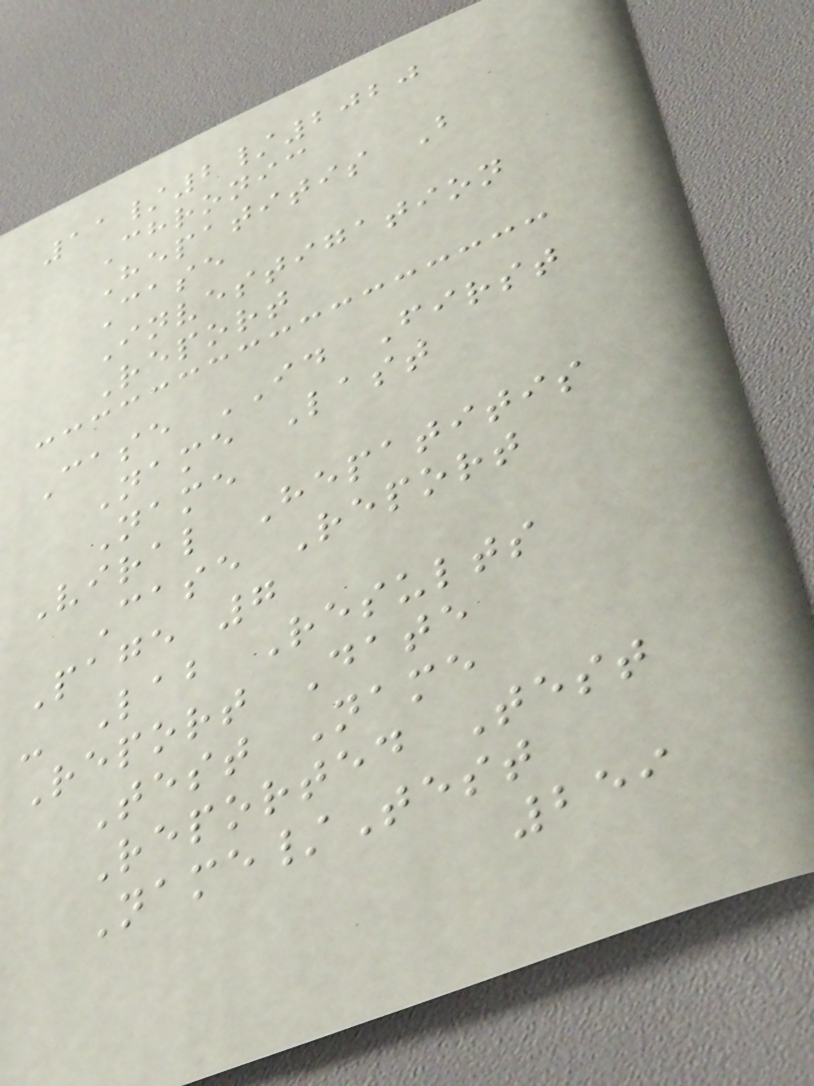11/2/2020
Chronic
Hepatitis B
Case
Investigation
Report
Case ID First
Name Last
Name
Viral Hepatitis
Case Report
Page 7
- Lab Results
Report Date
Test Name
Reported Test
Name/Test
259
